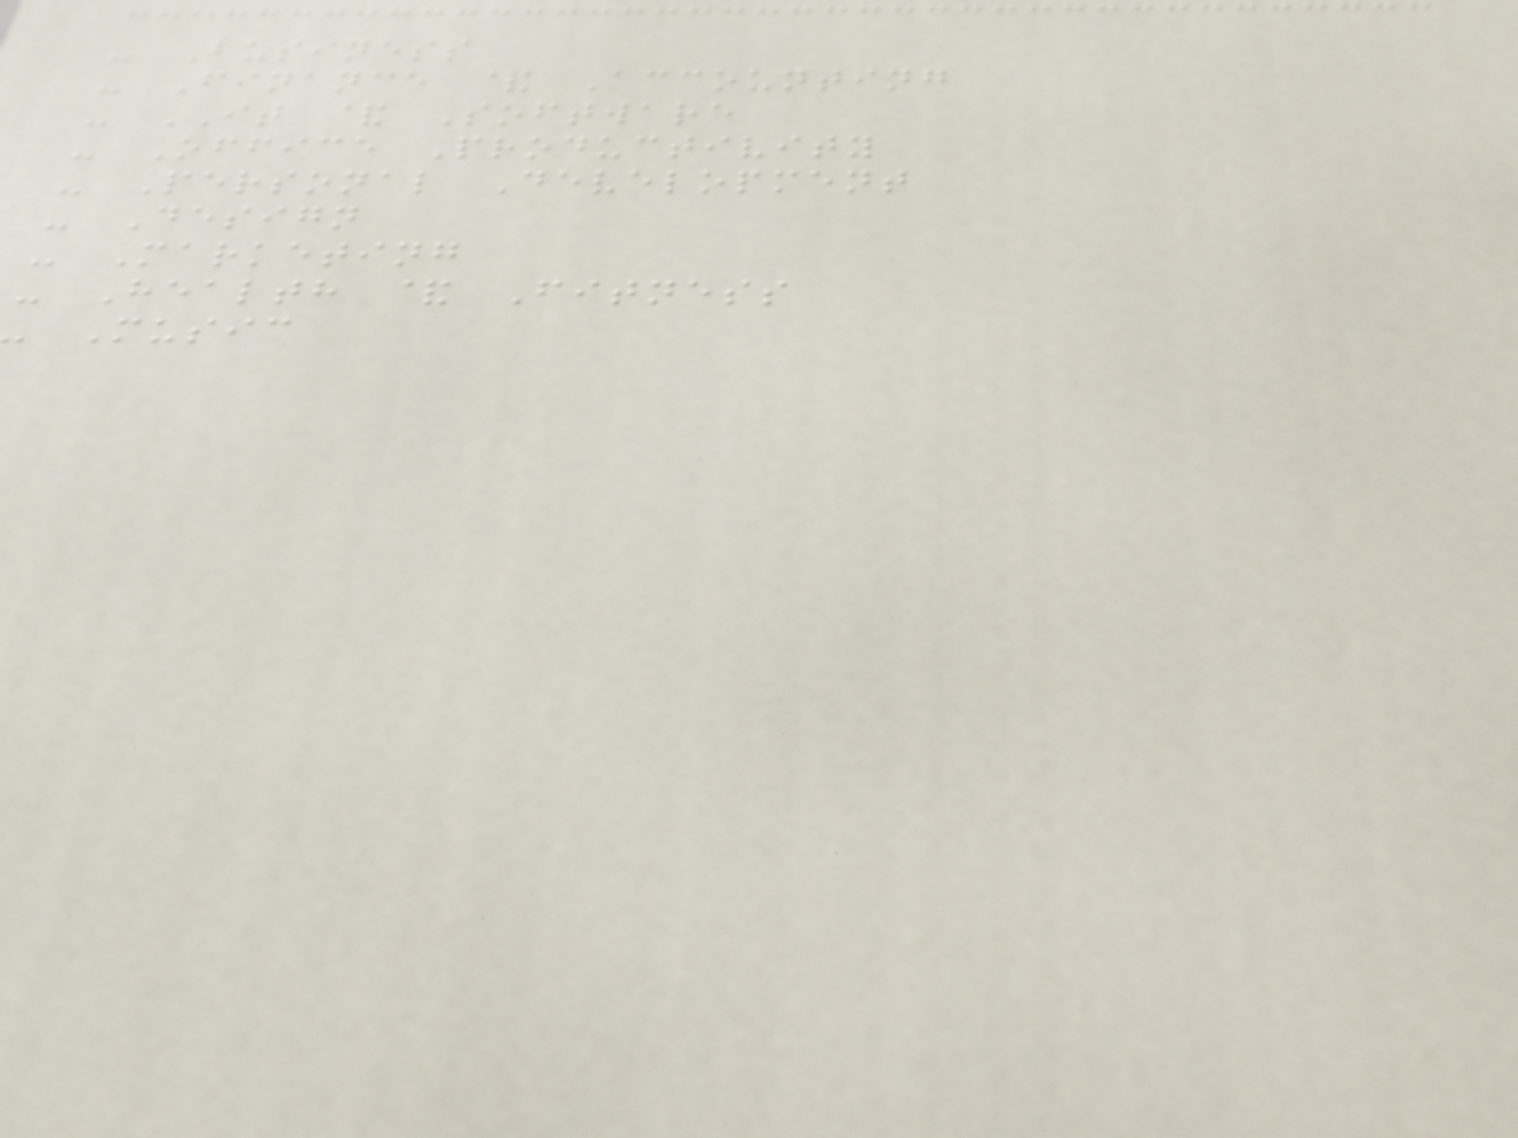- Business
- Finance & Accounting
- IT & Software
- Office Productivity
- Personal Development
- Design
- Marketing
- Health & Fitness
Music
